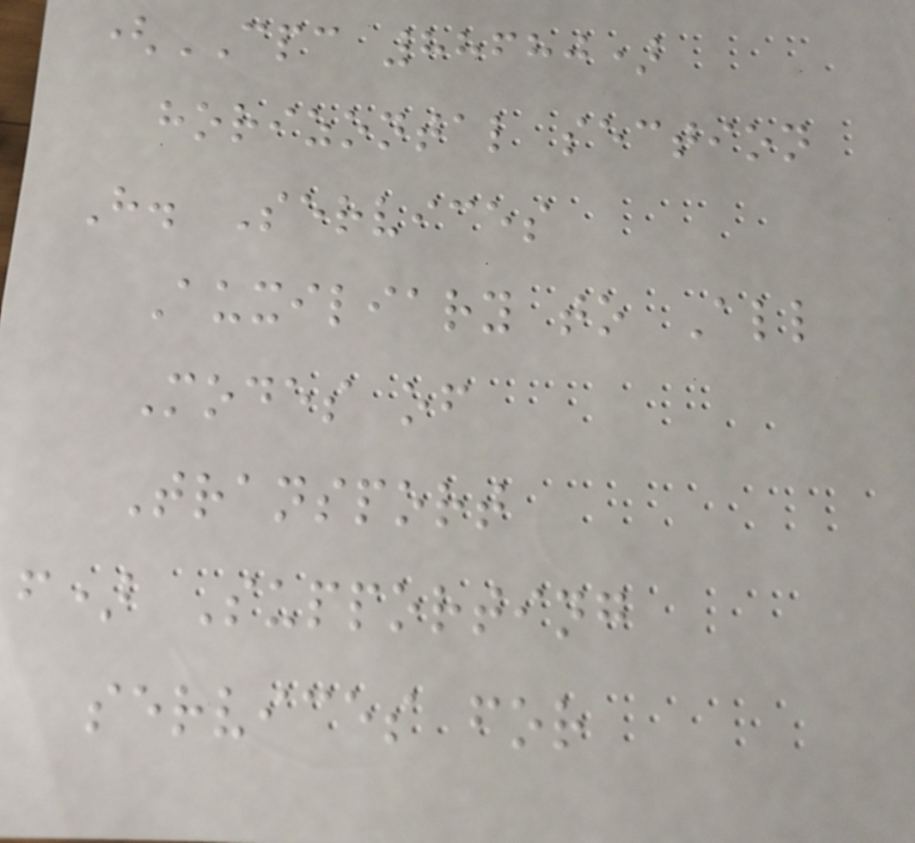(CPC 88680)
horizontal section
H. Services
Auxiliary to All
Modes of
Transport
f) Supporting
services for
